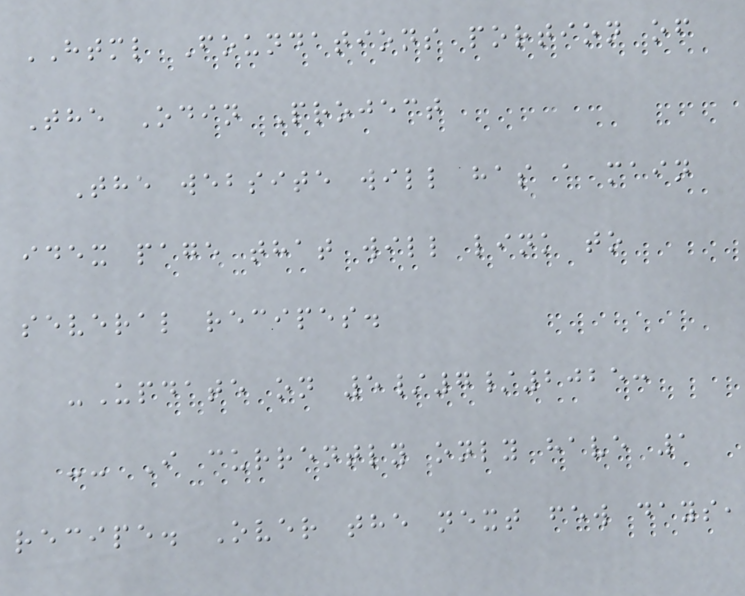HTML Foundations portion of
The Odin Project
The website will has a main
idex page that will link to
several recipes.
-Update on 5/7/2025:
-- I currently only have 1
recipe. Over the next few days,
